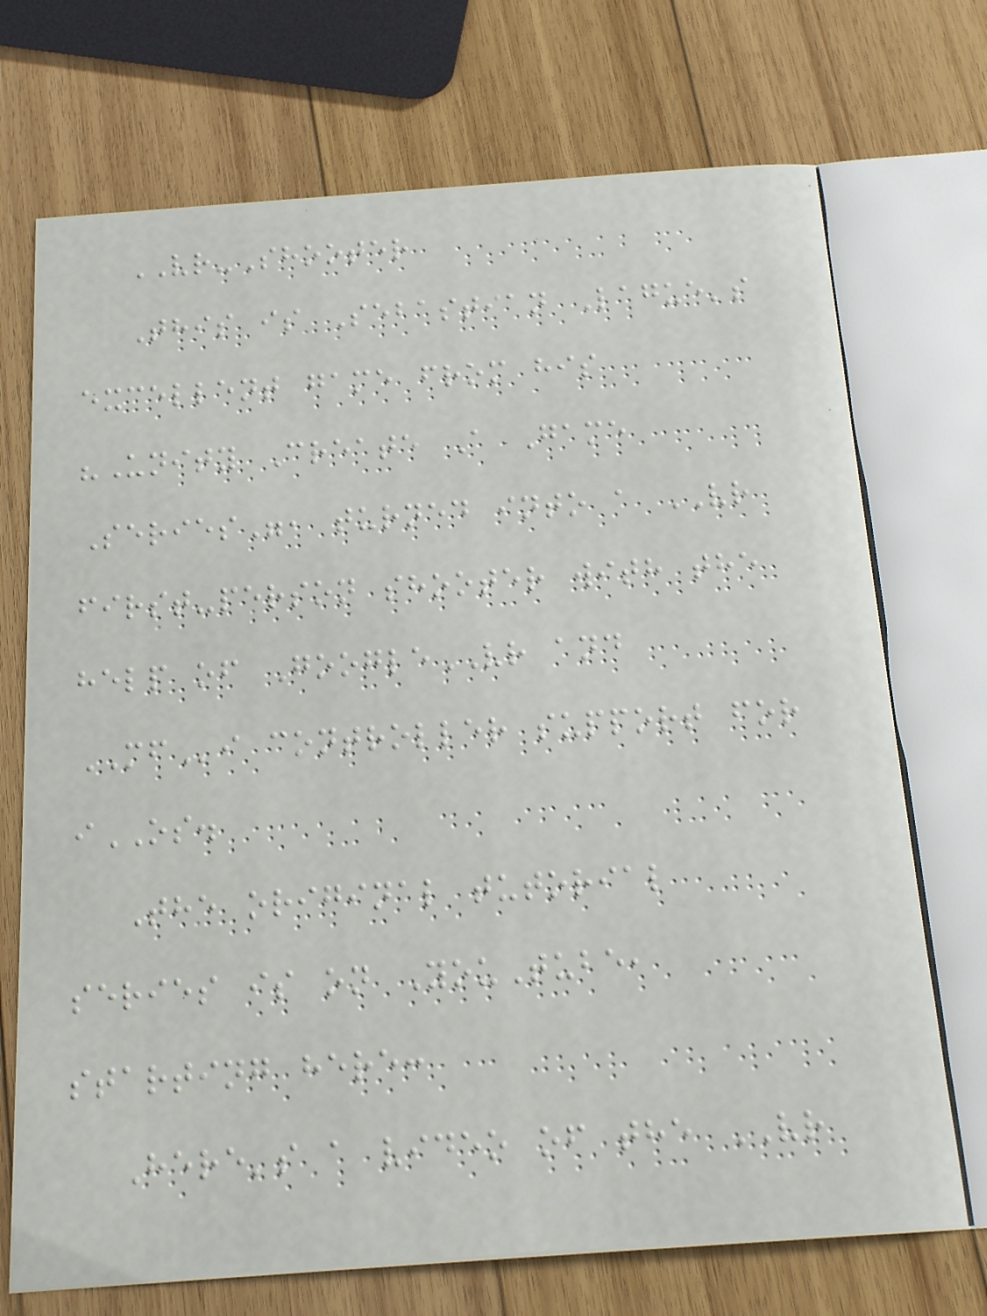VR-Shooter
This is Sebastian Lague's
excellent game from his
"Unity Create A Game
Series", turned into a VR
first-person shooter with the
help of GoogleVR and
MFi controller support for
iOS.
The original tutorial
series is on YouTube,
starting here:
Here's a video of the VR
